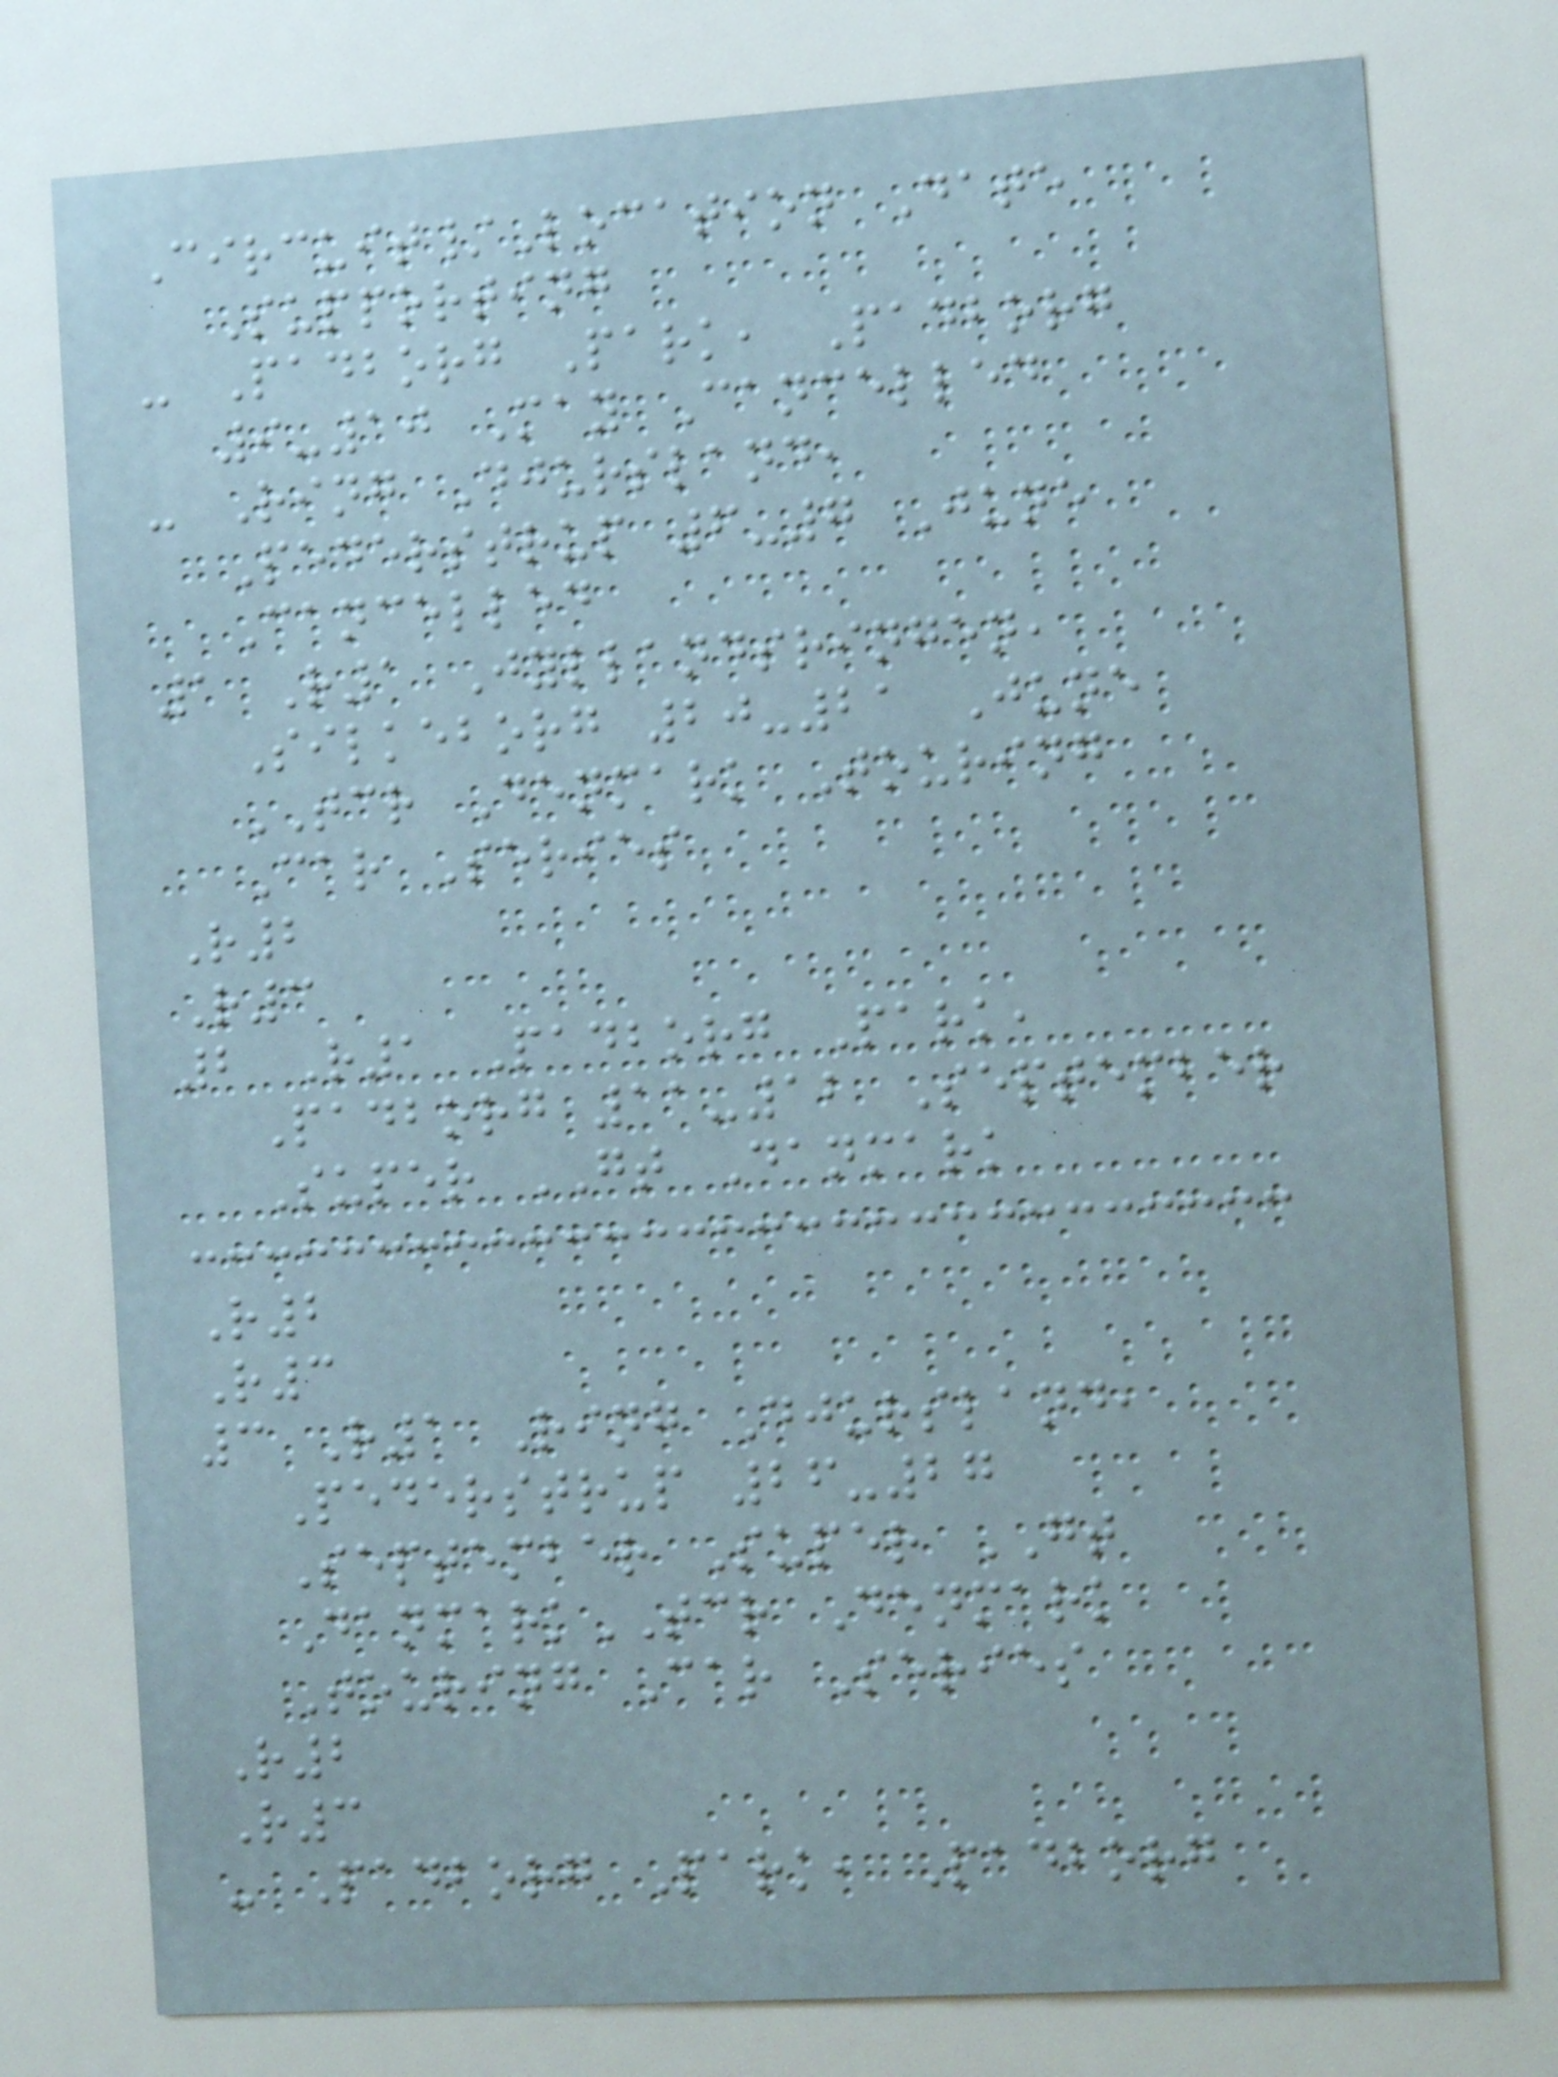Circuit/Location Date
Supporting
- Padborg Park, Padborg
9-10 May Cancelled
- Ring Djursland,
Pederstrup 6-7 June
Cancelled
1 R1 Jyllandsringen,
Silkeborg 20-21 June
TCR Denmark Touring
Car Series
R2
R3
2 R1 Padborg Park,
Padborg 11-12 September
Super GT Danmark
R2
R3
3 R1 Ring Djursland,
Pederstrup 26-27
September Super GT
DanmarkTCR Denmark
Touring Car Series
R2
R3
- Padborg Park, Padborg
